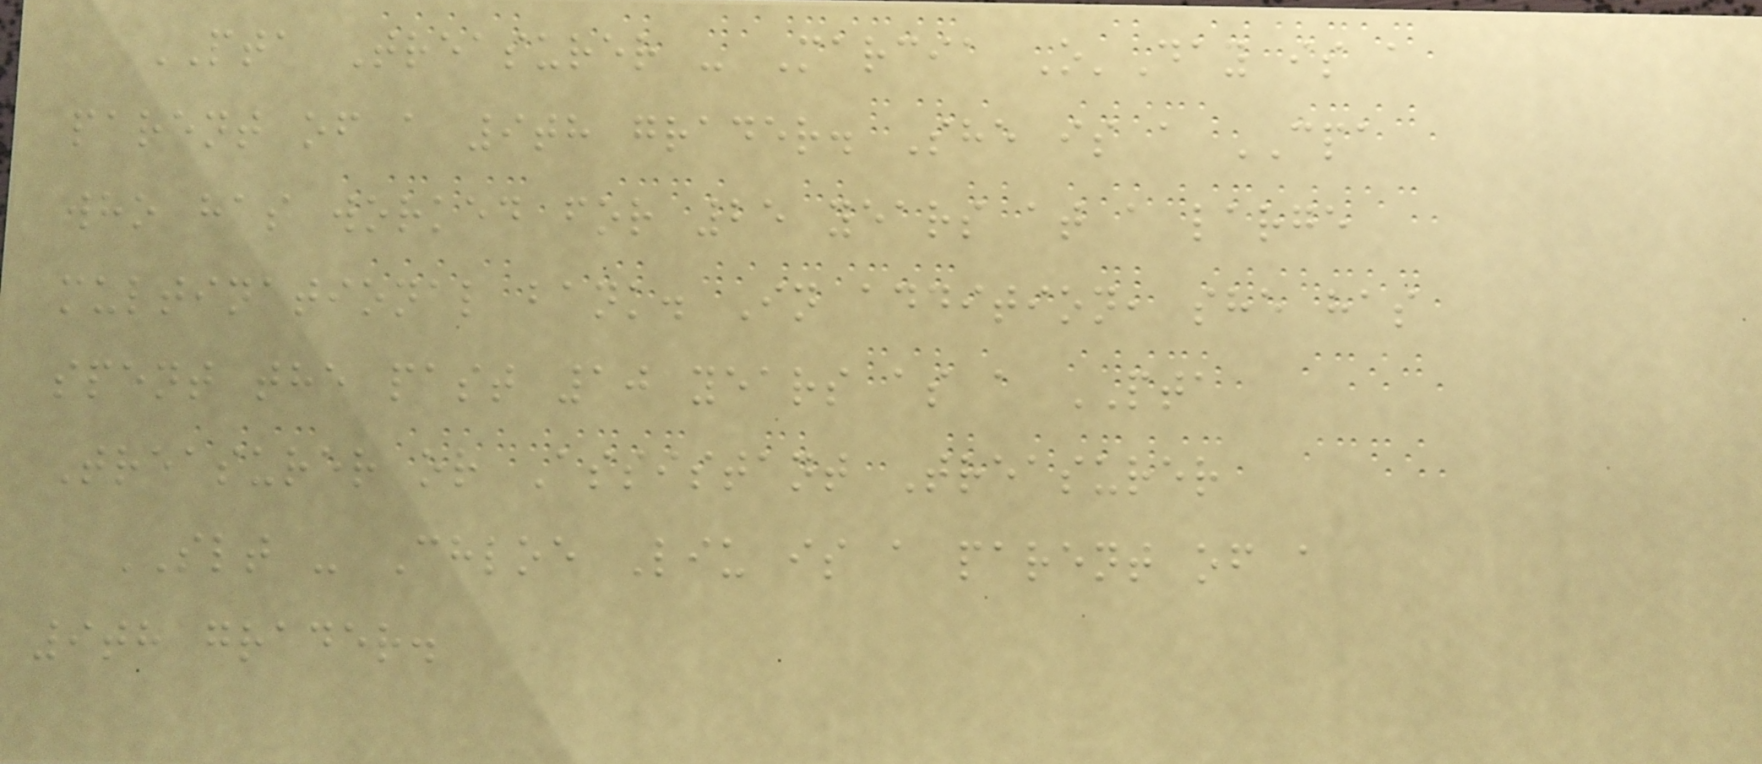PTA Treasurer - Marcia O'Day is a
parent of a 9th grader. She is a CPA
who has worked for 25 years at a large
multinational bank. In addition, she has
spent the past 10 years as a PTA
Treasurer or Assistant Treasurer
SLT - Chloe Liu is a parent of a
9th grader.
